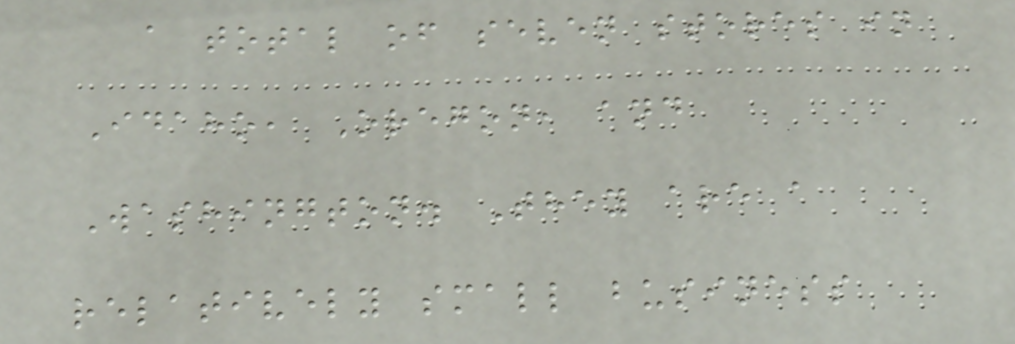a total of seven stores in
Idaho, Oregon, and
Washington. They are a
relatively small business
